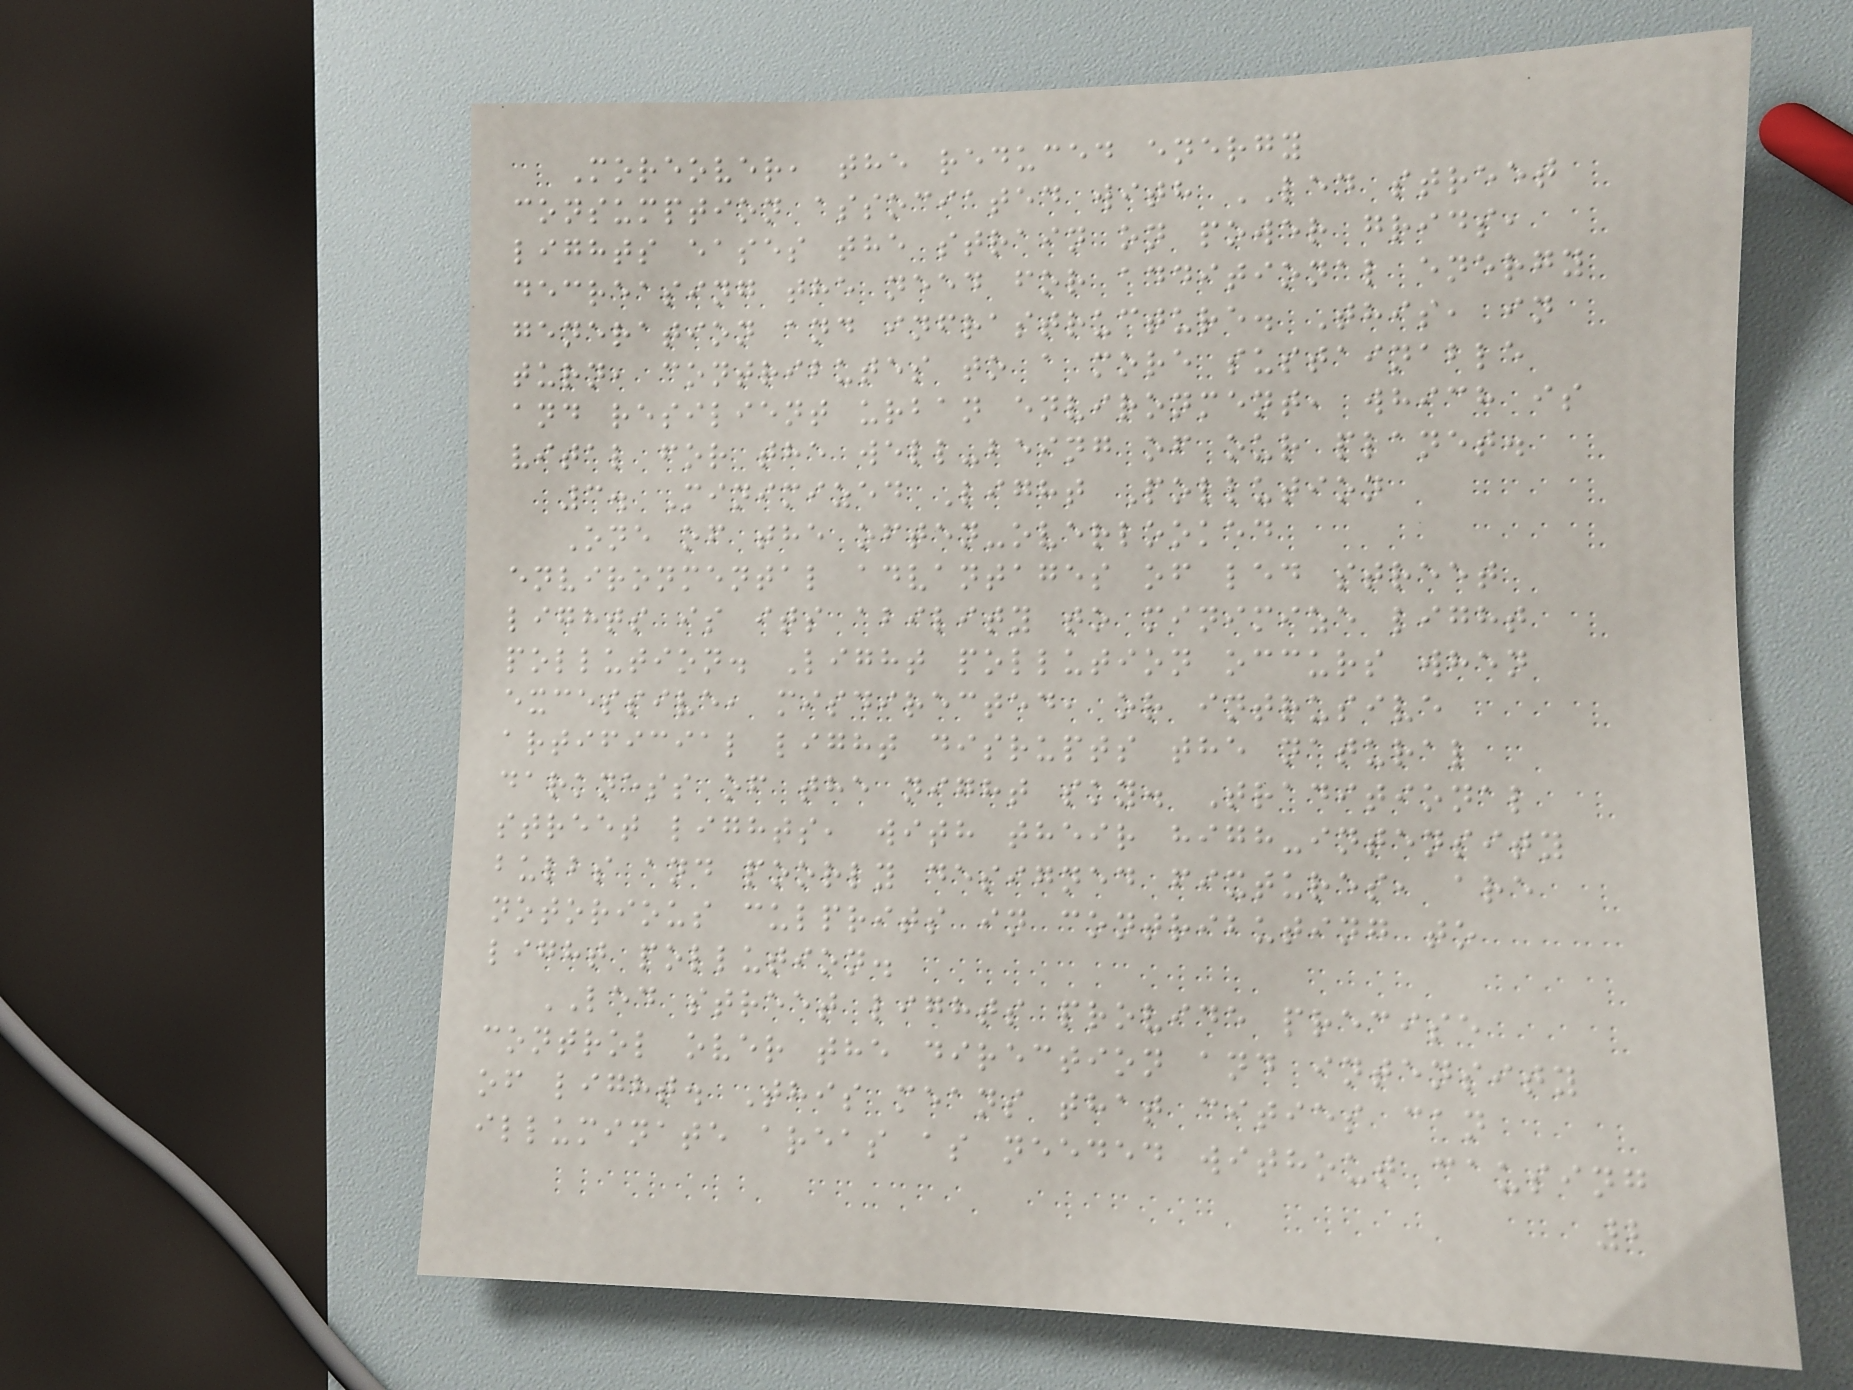Moreover, the reduced energy
consumption associated with LED street
lights eases the strain on power grids,
decreasing the need for additional energy
generation and infrastructure. This, in
turn, contributes to a more sustainable
and resilient urban environment, which is
vital for the well-being of our planet.
3. Minimized Light Pollution
One of the often-overlooked
environmental advantages of led street
lights is its ability to minimize light
pollution. Light pollution occurs when
excessive, misdirected, or intrusive
artificial light disrupts the natural
darkness of the night sky. Traditional
street lights, with their high-intensity
bulbs and poorly designed fixtures, are
notorious culprits in contributing to
light pollution.
LED street lights provide precise
control over the direction and intensity
of light. This means that cities can
illuminate areas as needed without causing
2
